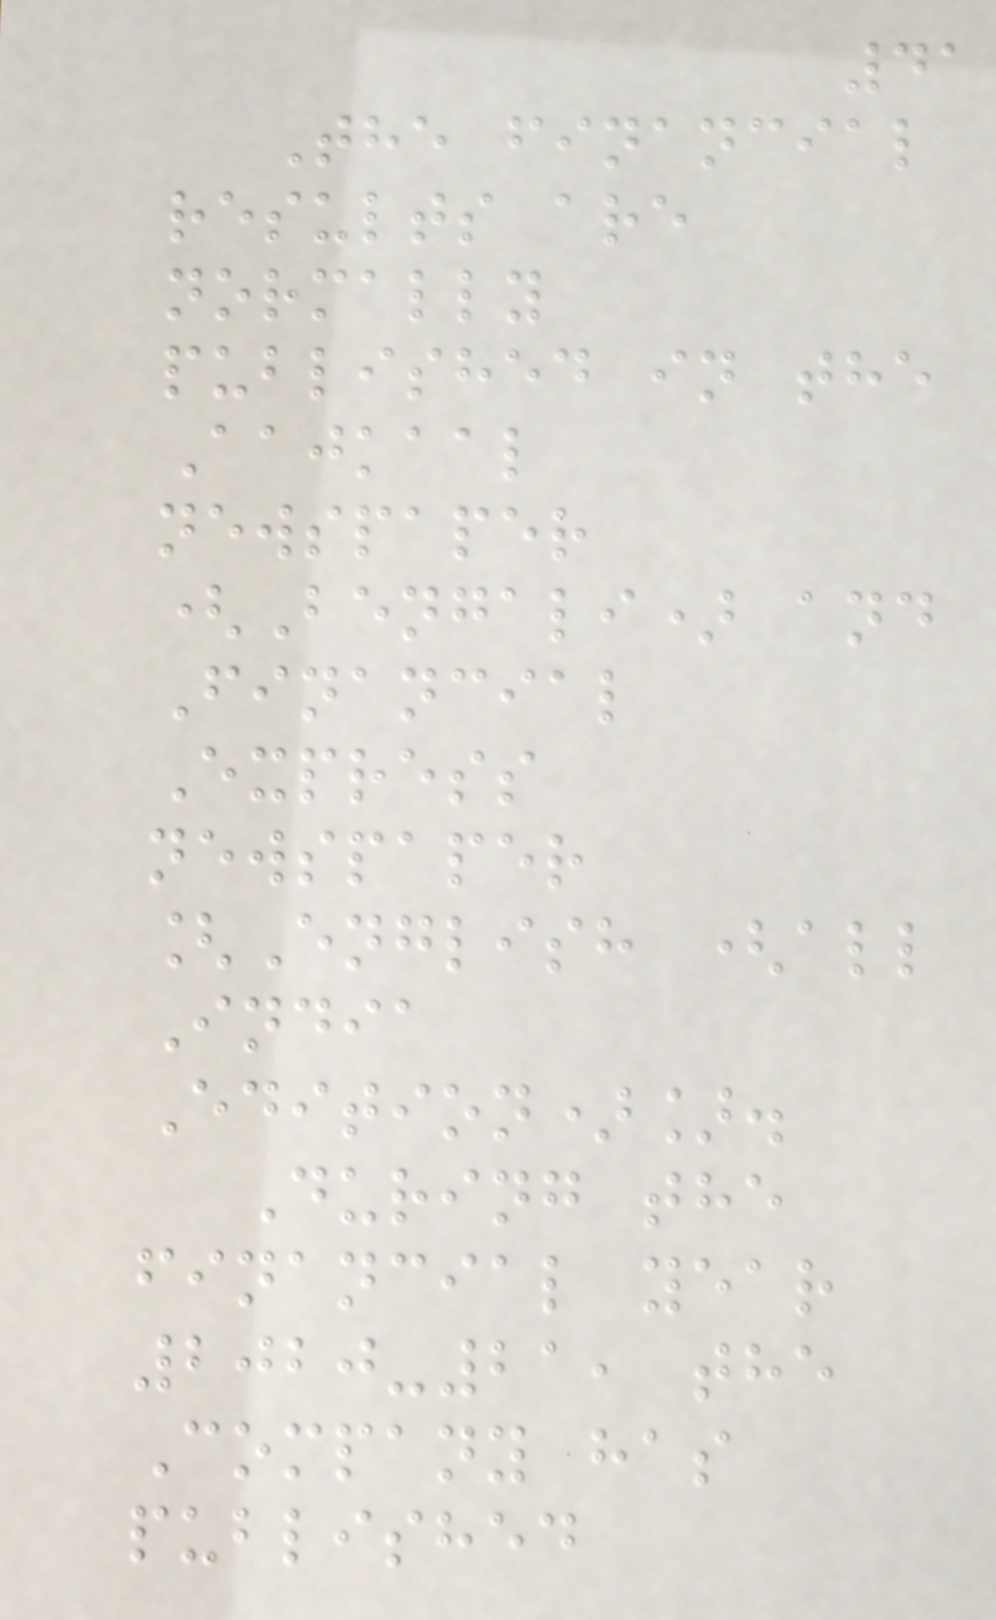41
The financial
results are
normally
published in the
Aajkaal
newspaper
(Bengali) and
Financial
Express
newspaper
[English (all
India
Edition)].
During the
financial year
2020-21, the
Company has
published
